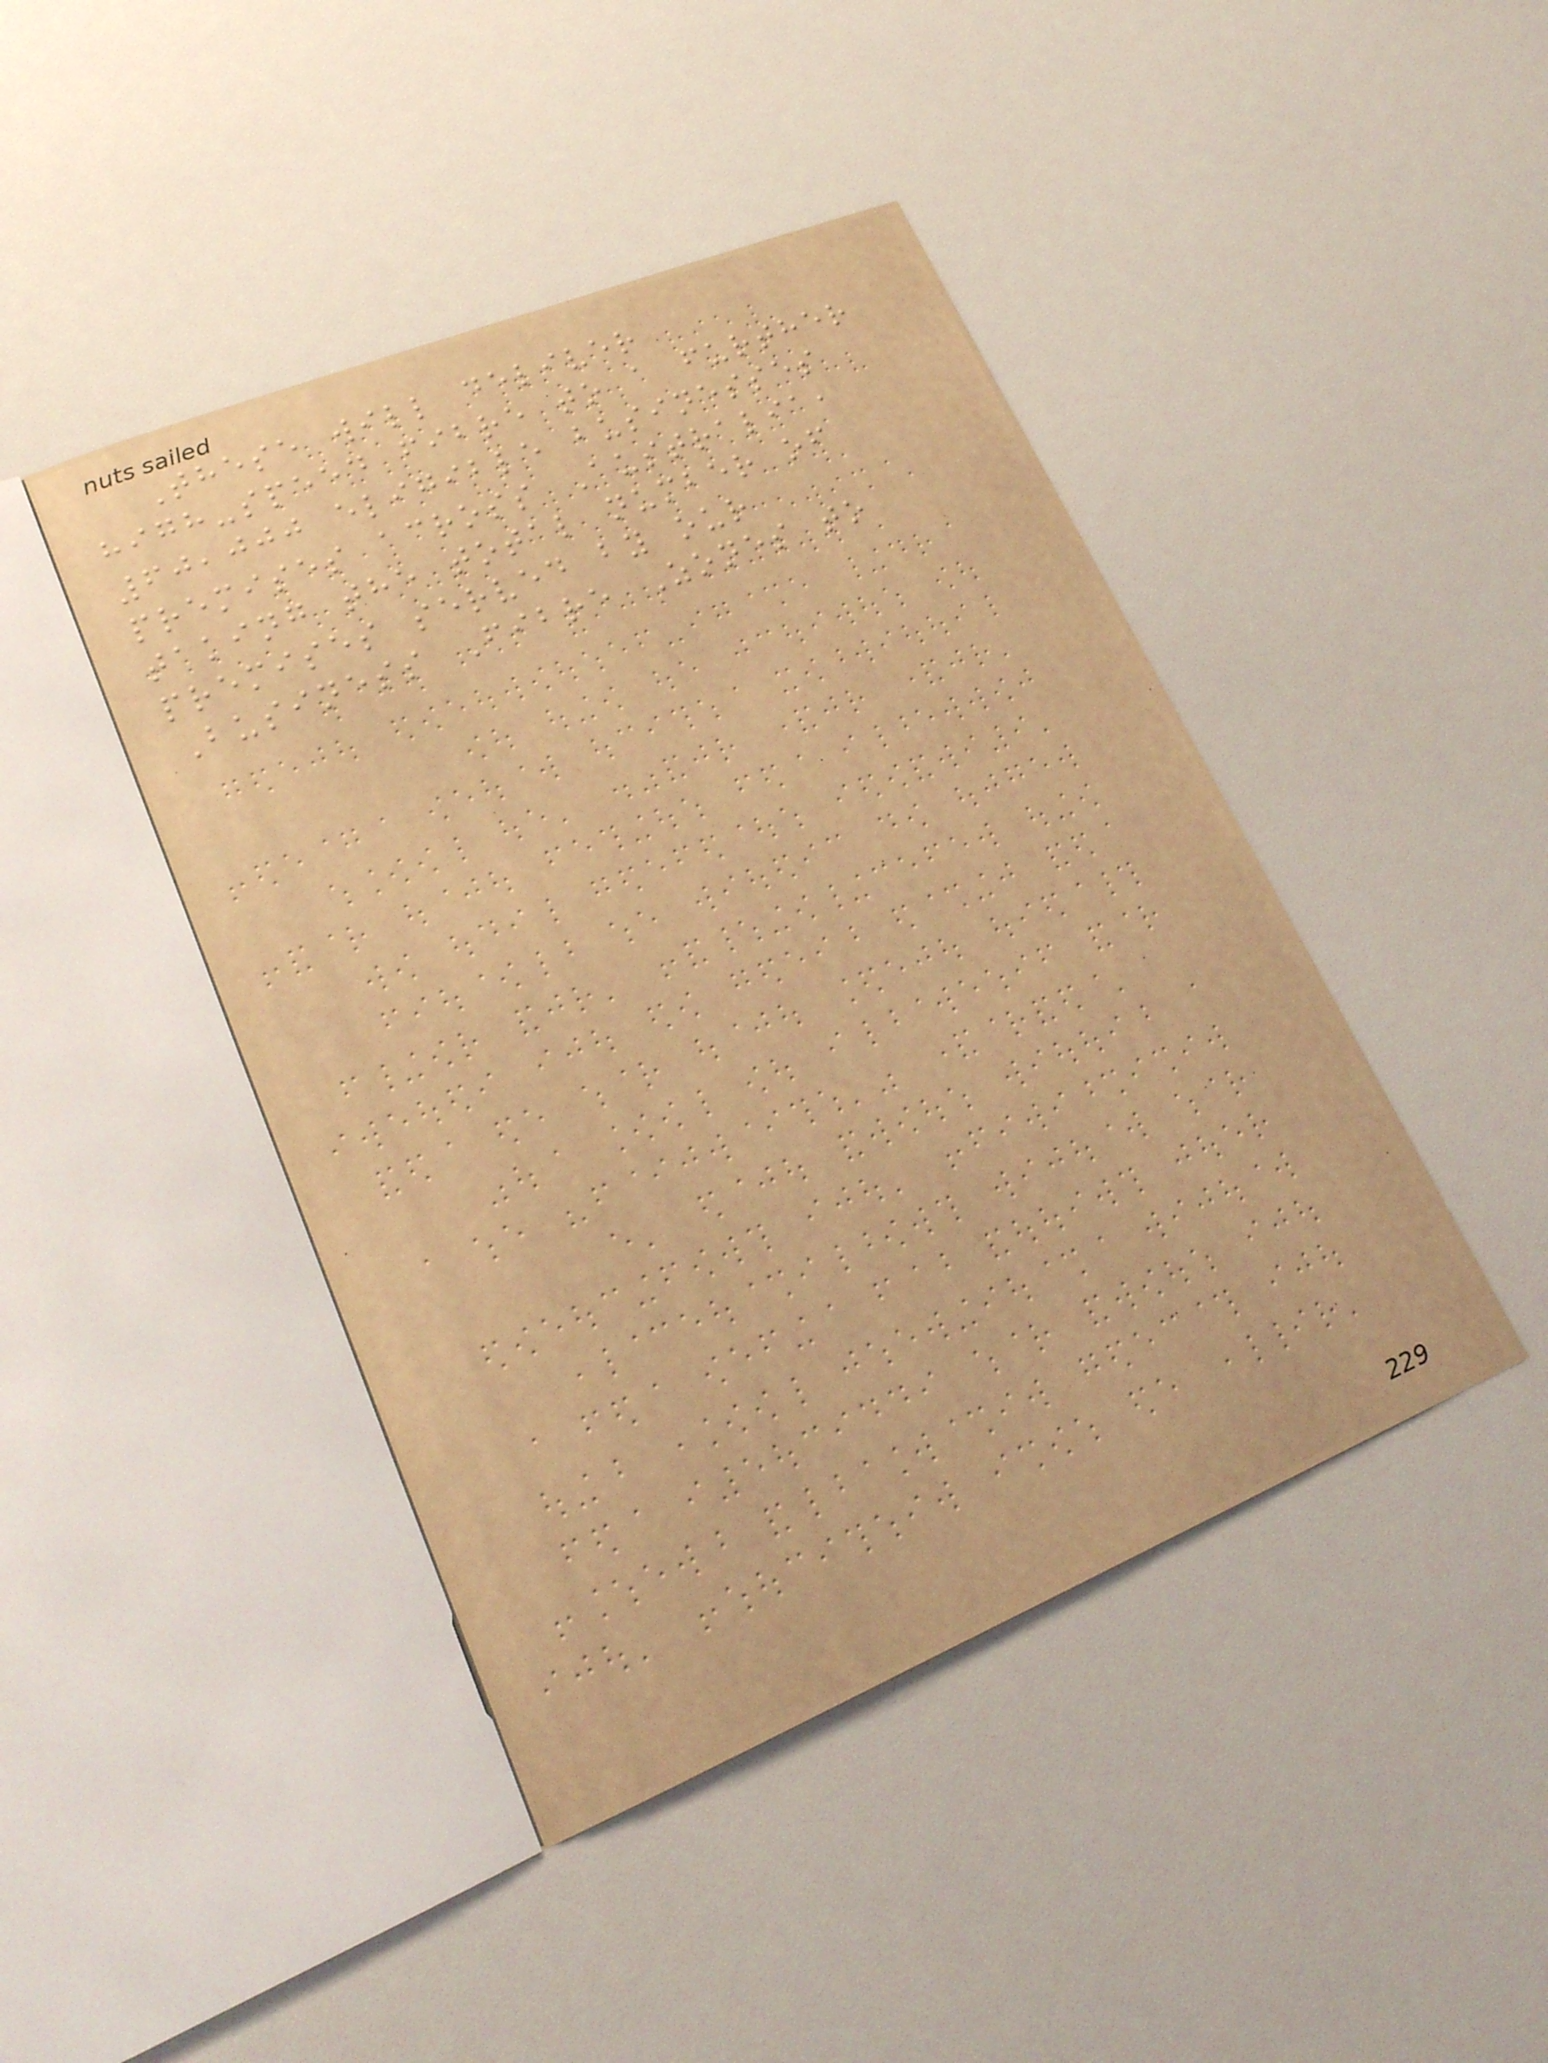These will deliver
high-speed fibre to a further
60,000 eligible businesses
premises across Australia,
taking the total number of
premises served by our
Business Fibre Zones to
